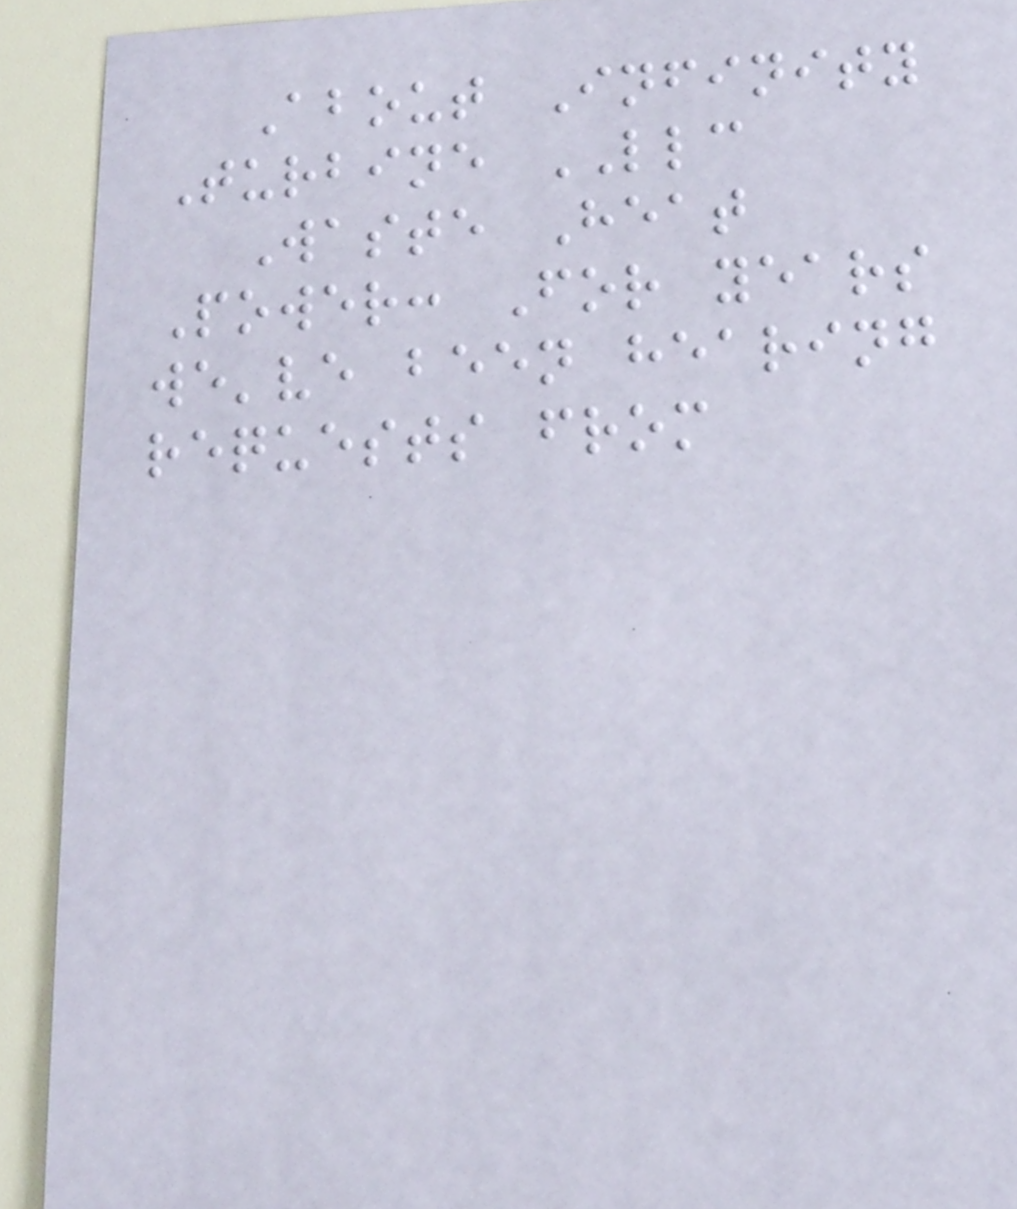About Infinity
Turbine LLC
Waste Heat
Power: For years
we've been hearing
requests from
